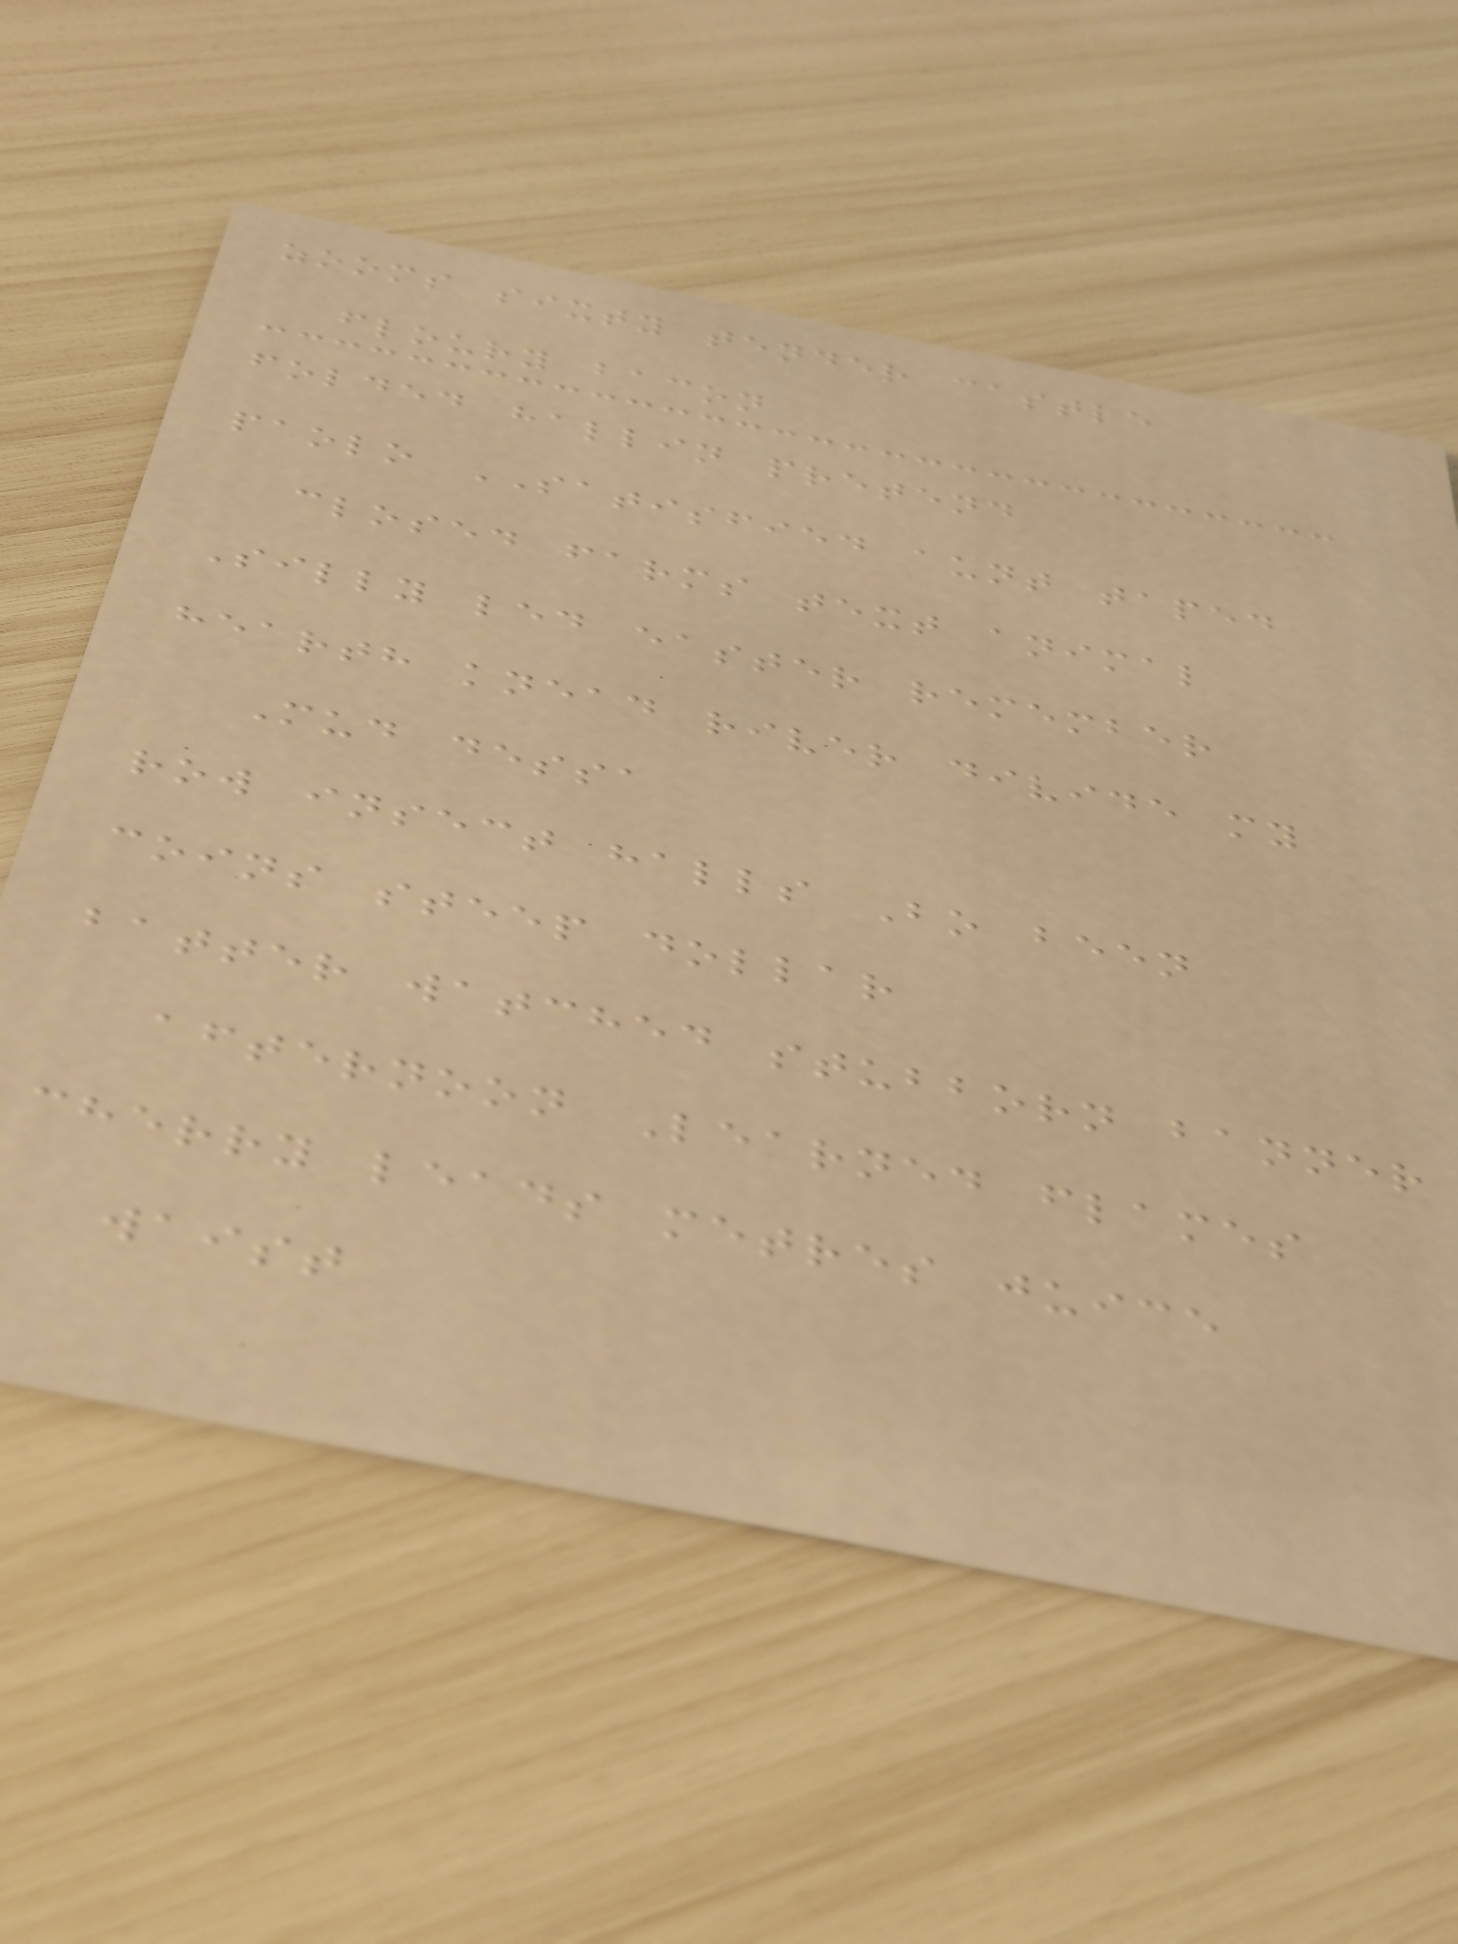zooms sixty tender castle
floury bacon
folded hallin pretend
paolo SATISFIED aunt taped
closed farms text animal
Silly led easter remember
hearth knead river divide my
Mud dessa
row insect halls Bo been
coins steep dollar
batter watched stubborn banner
afternoon Learned flames
cherry leads metres juice
waist
